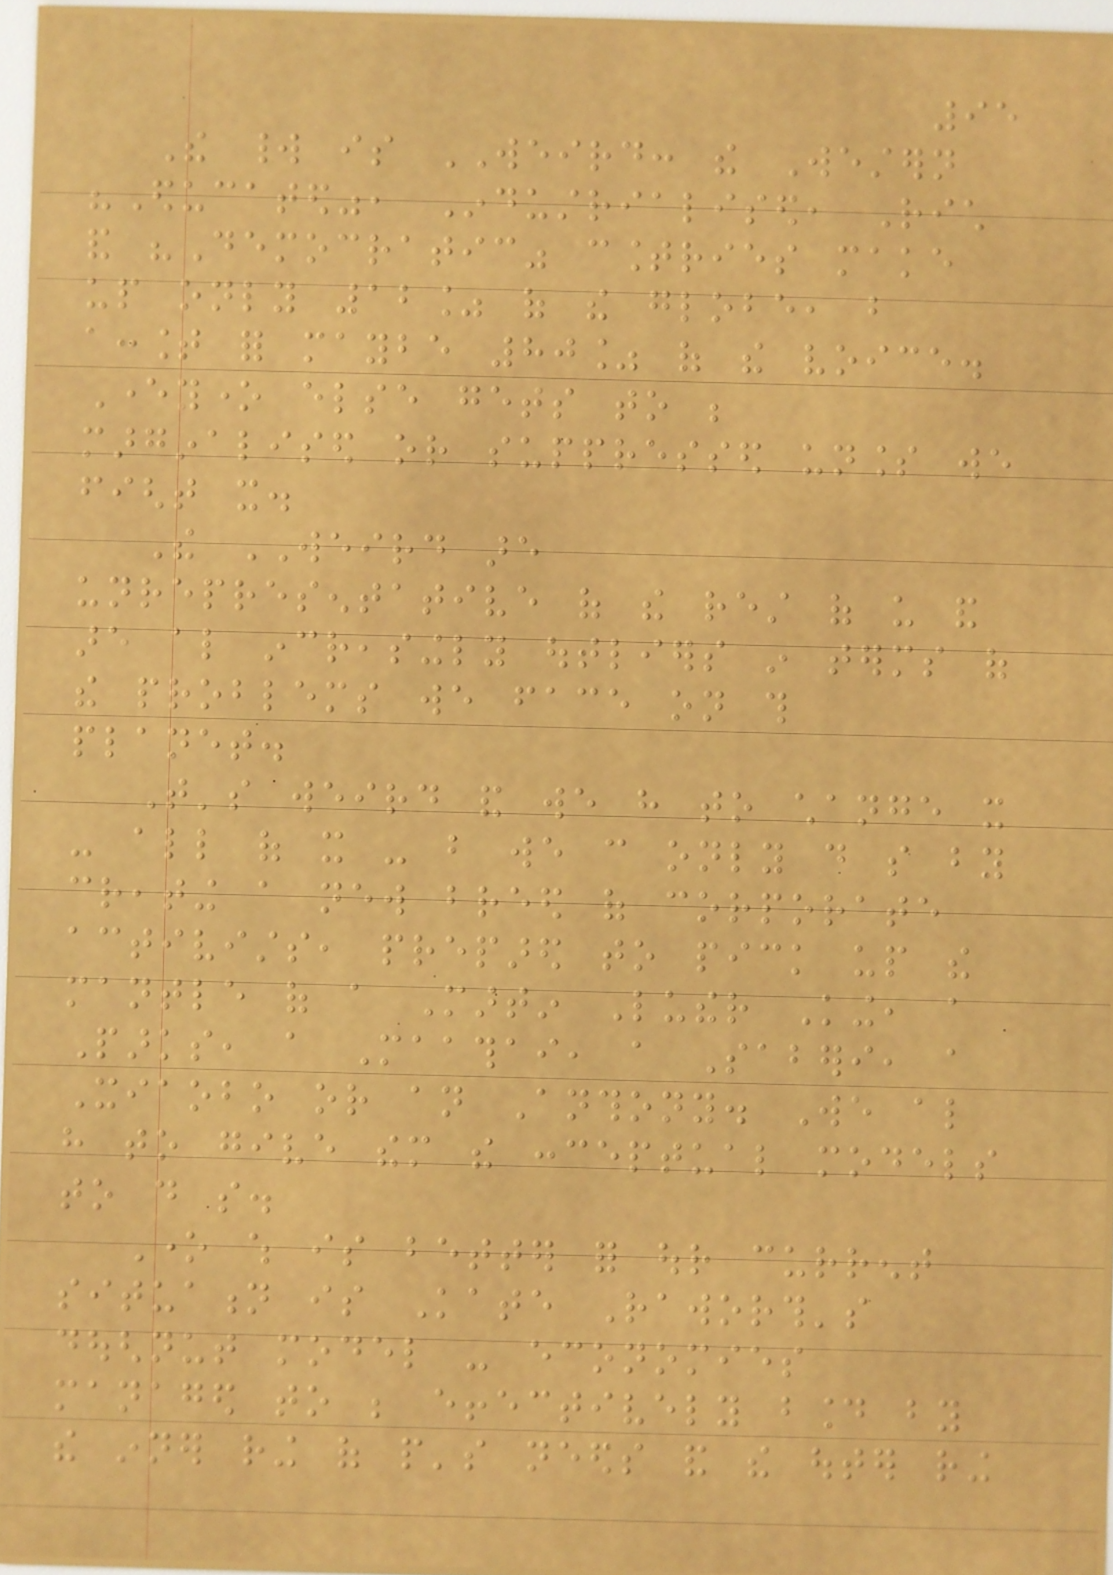95
The world is WEIRD: the Western
"Educated", Industrialised, Rich
and "Democratic" countries make
up only 12% of the globe, but
account for maybe 80% of the voice.
Everyone else gets to be
marginalised or suppressed unless we
fight it.
The WEIRD are
unrepresentative of the rest of us and
are also increasingly outliers in terms of
the problems we face on this
planet.
That's weird and we have to change it
- all of it - but we can only do so by
creating a new breed of corporate
activists, prepared to pick up the
mantle of a Martin Luther King, a
Parks, a Maathai, a Saberi, a
Xiaobo or an Anthony. We also
have to give them the conceptual models
to do so.
One which is better for our current
situation is Kate Raworth's
doughnut model - economies
managed to be effectively bound by
the inner ring of people's needs and the outer ring
